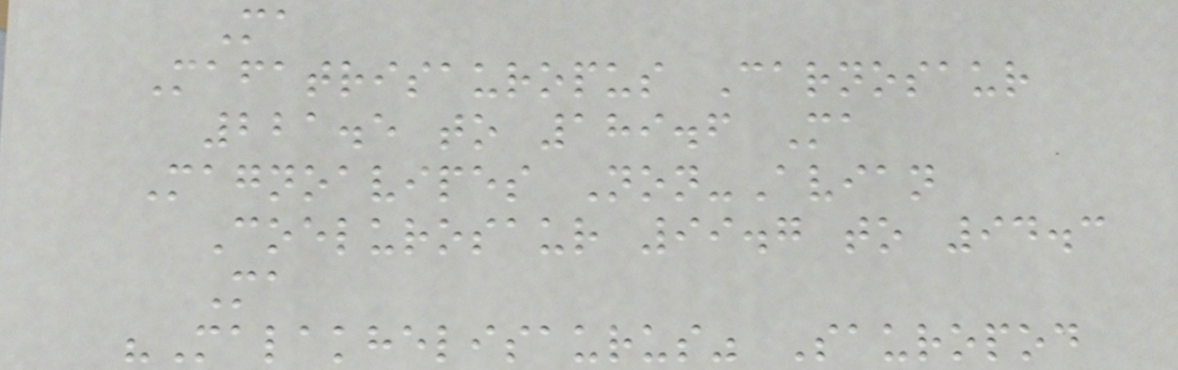Ma
Mafatrisauropus Carnosaur
221.5 to 189.6 Ma
Magnoavipes Non-Avian
Coelurosaur 99.7 to 94.3
Ma
"Malakhelisaurus" Sauropod
